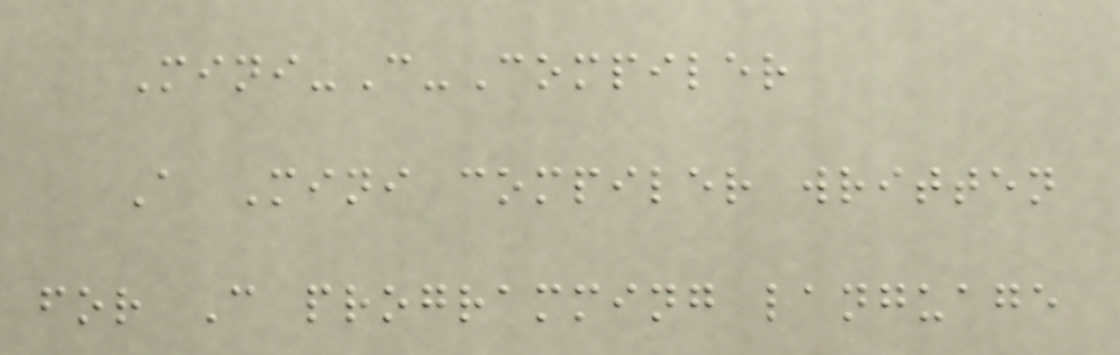Mini-C-Compiler
A Mini compiler written
for C programming language
